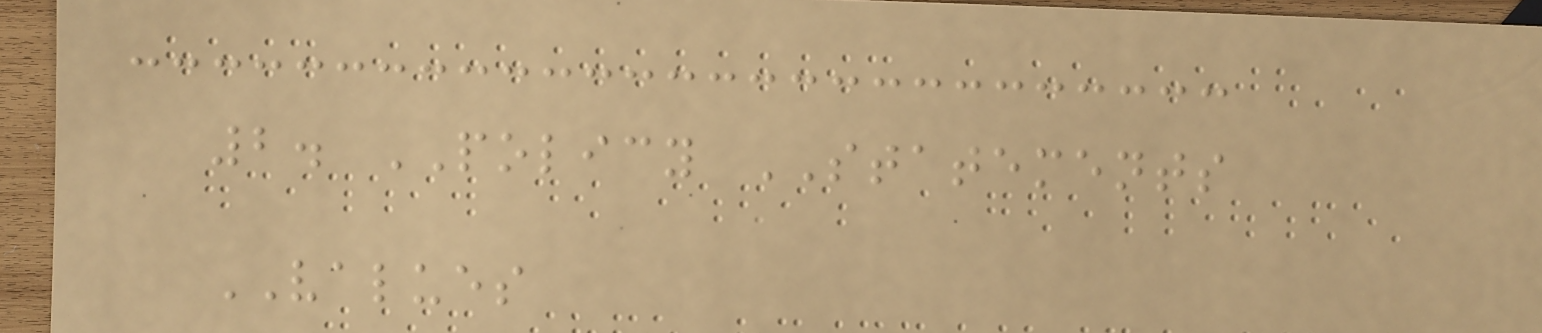2. POLICY STATEMENTS
VALUES
